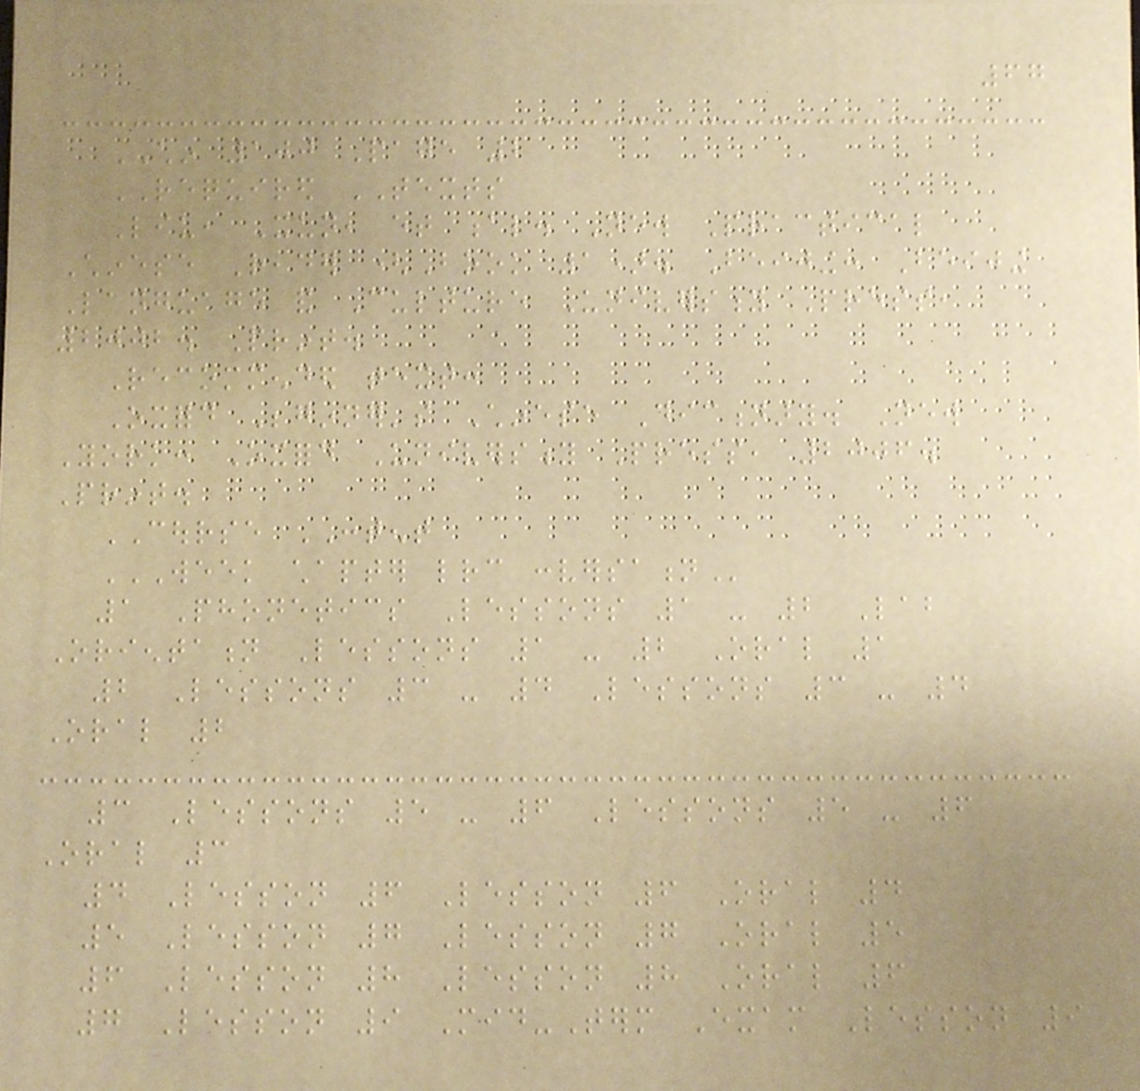67
CHIN 100 Page 2
REQUIRED TEXTS
Liu, Xun, et al. New Practical
Chinese Reader (Book 1). Beijing: Beijing
Language and Culture University Press,
2002. Print.
Recommended text:
Oxford Beginner's Chinese Dictionary. New
York: Oxford University Press, 2006.
Print.
COURSE CONTENT
WEEK CHAPTER LRC CONVERSATION
1 Phonetics Lessons 1 - 2 Lab
Orientation Lessons 1 - 2 Oral 1
2 Lessons 3 - 4 Lessons 3 - 4
Oral 2
3 Lessons 5 - 6 Lessons 5 - 6
Oral 3
4 Lesson 6 Lesson 6 Oral 4
5 Lesson 7 Lesson 7 Oral 5
6 Lesson 8 Lesson 8 Oral 6
7 Lesson 9 Mid-Term Exam Lesson 9
